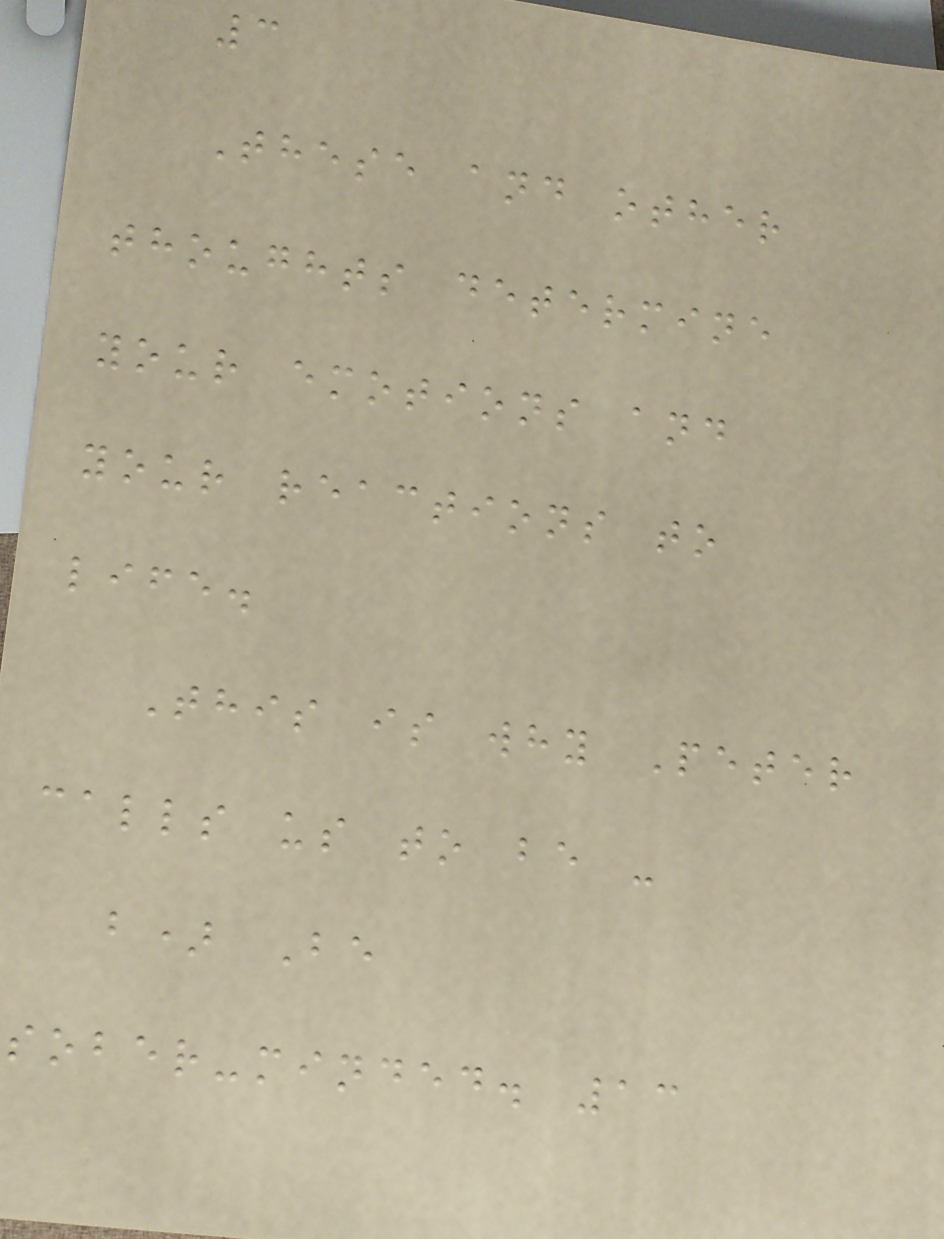3
These and other
thoughts determine
your emotions and
your reactions to
life.
This is why Peter
calls us to be -
b) Be
sober-minded. 13
